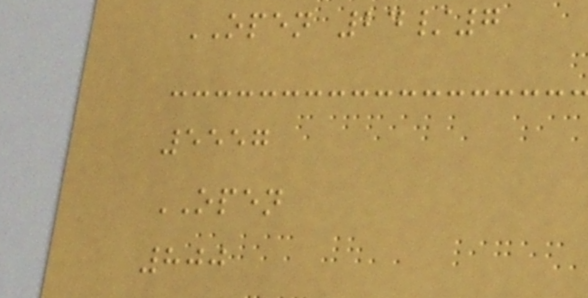OPEN 24/7
5557
OPEN
800
